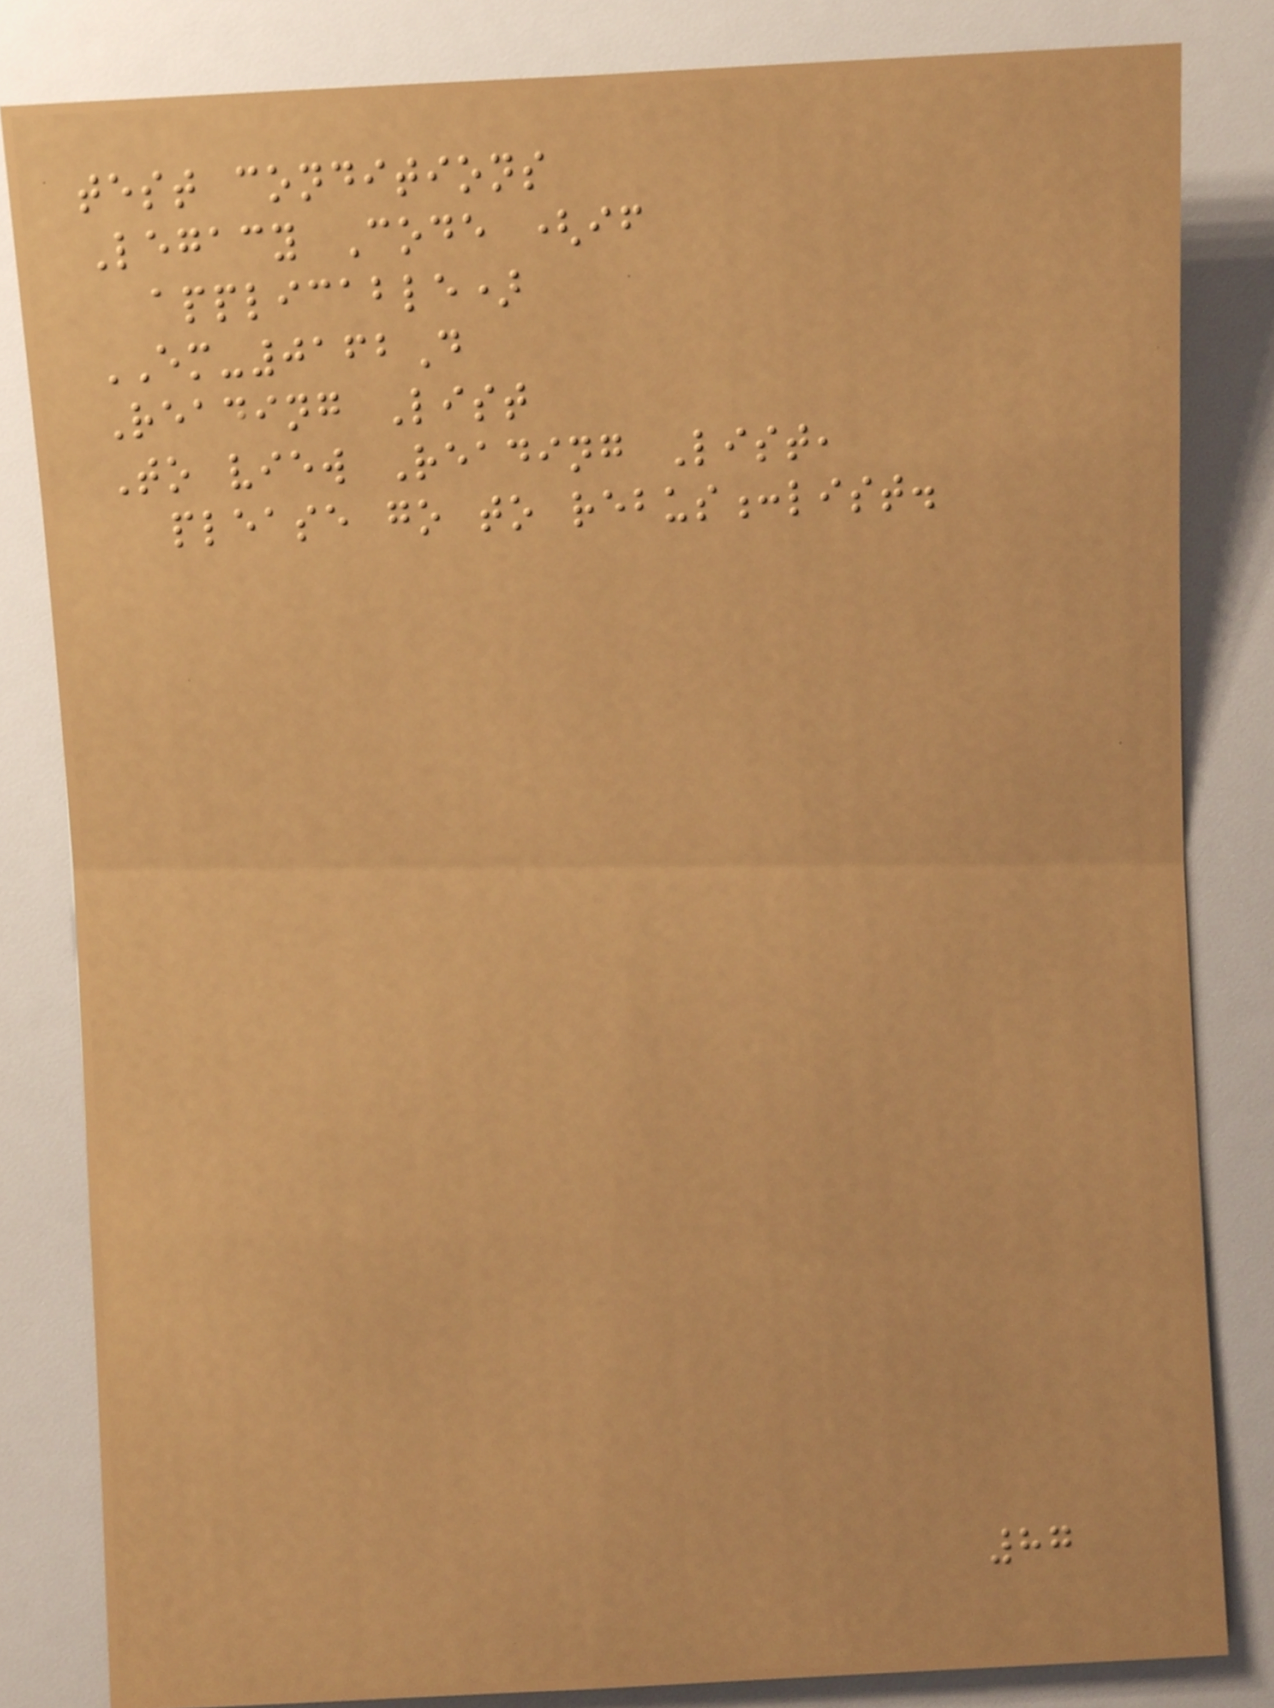test conditions
Legacy Code (if
applicable)
EM-0162D
Reading List
To view Reading List,
please go to rebus:list.
87
